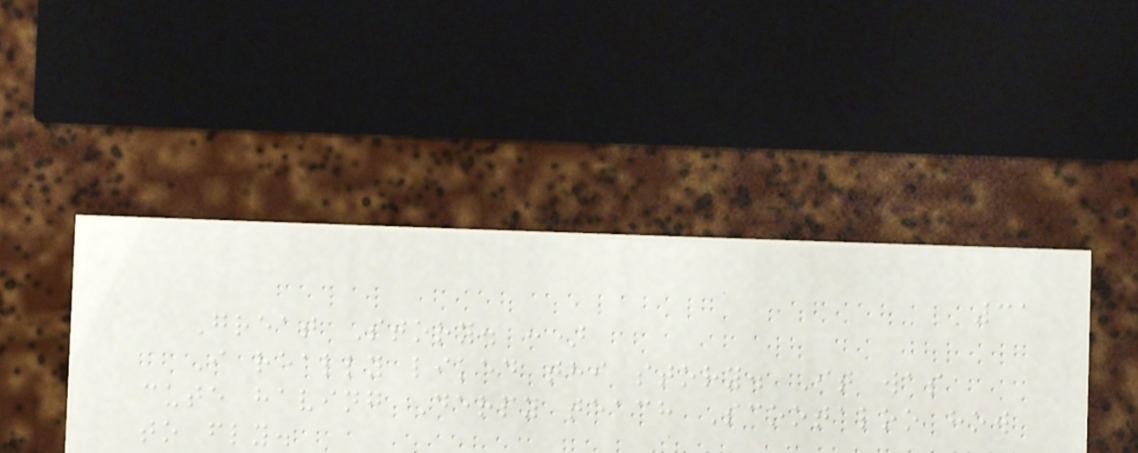31
Great Story. :)
I really liked thi story. It was
cute having Derpy teach Scootaloo how
to fly.
